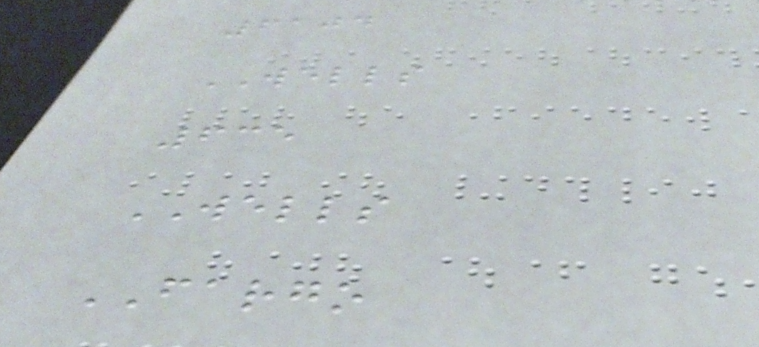6104
WELLS
635
WELLS
FARGO
